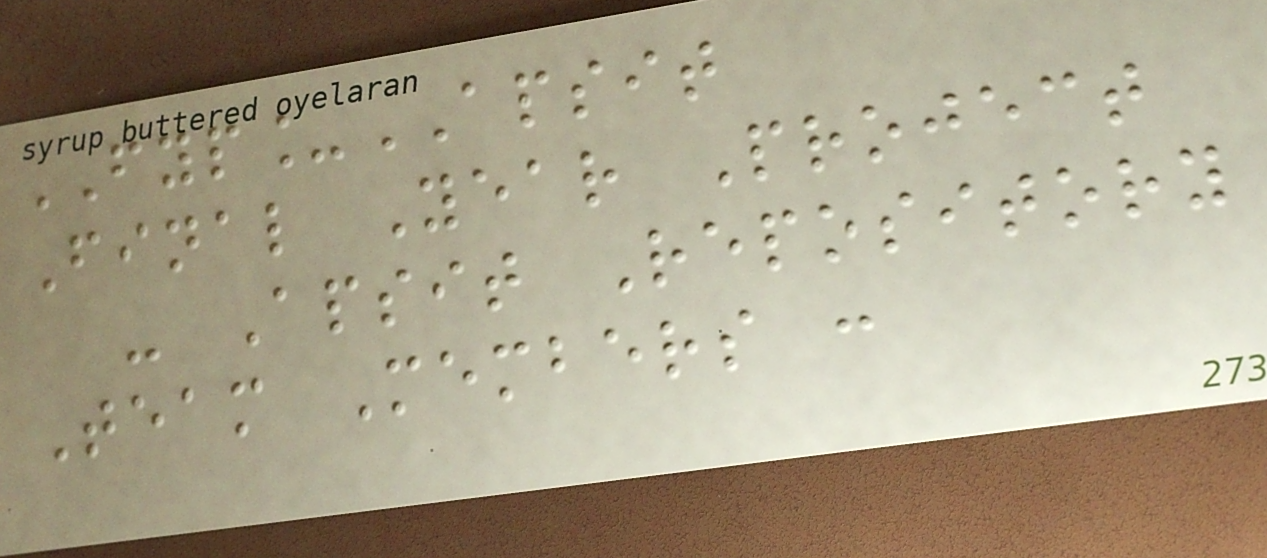FYP_APSIT
Final Year Project
- Apsit Repository
Team Members :
